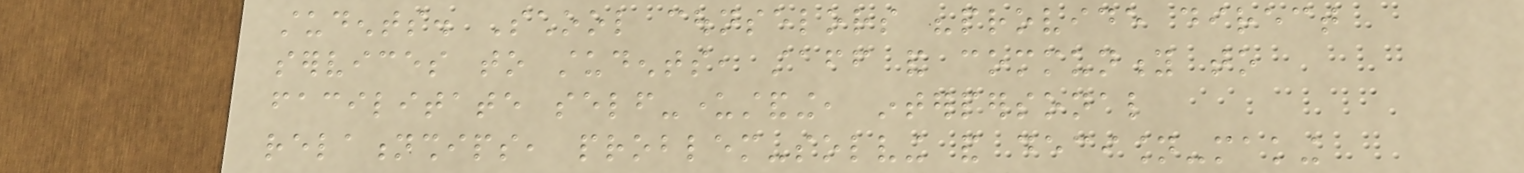students. School counselors "provide direct
services to students, staff and community to
facilitate self-understanding, interpersonal
relationships, problem-solving and decision-making
